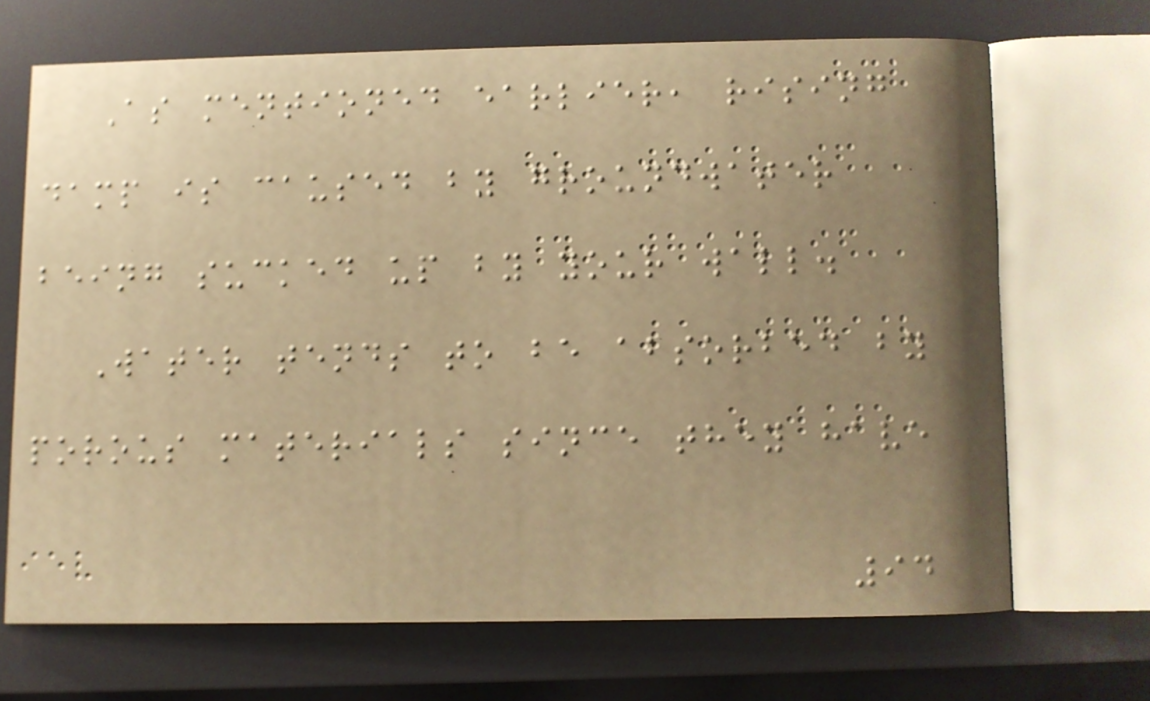As mentioned earlier, rising
damp is caused by groundwater
being sucked up by your wall.
Water tends to be absorbed by
porous materials since they have
94
